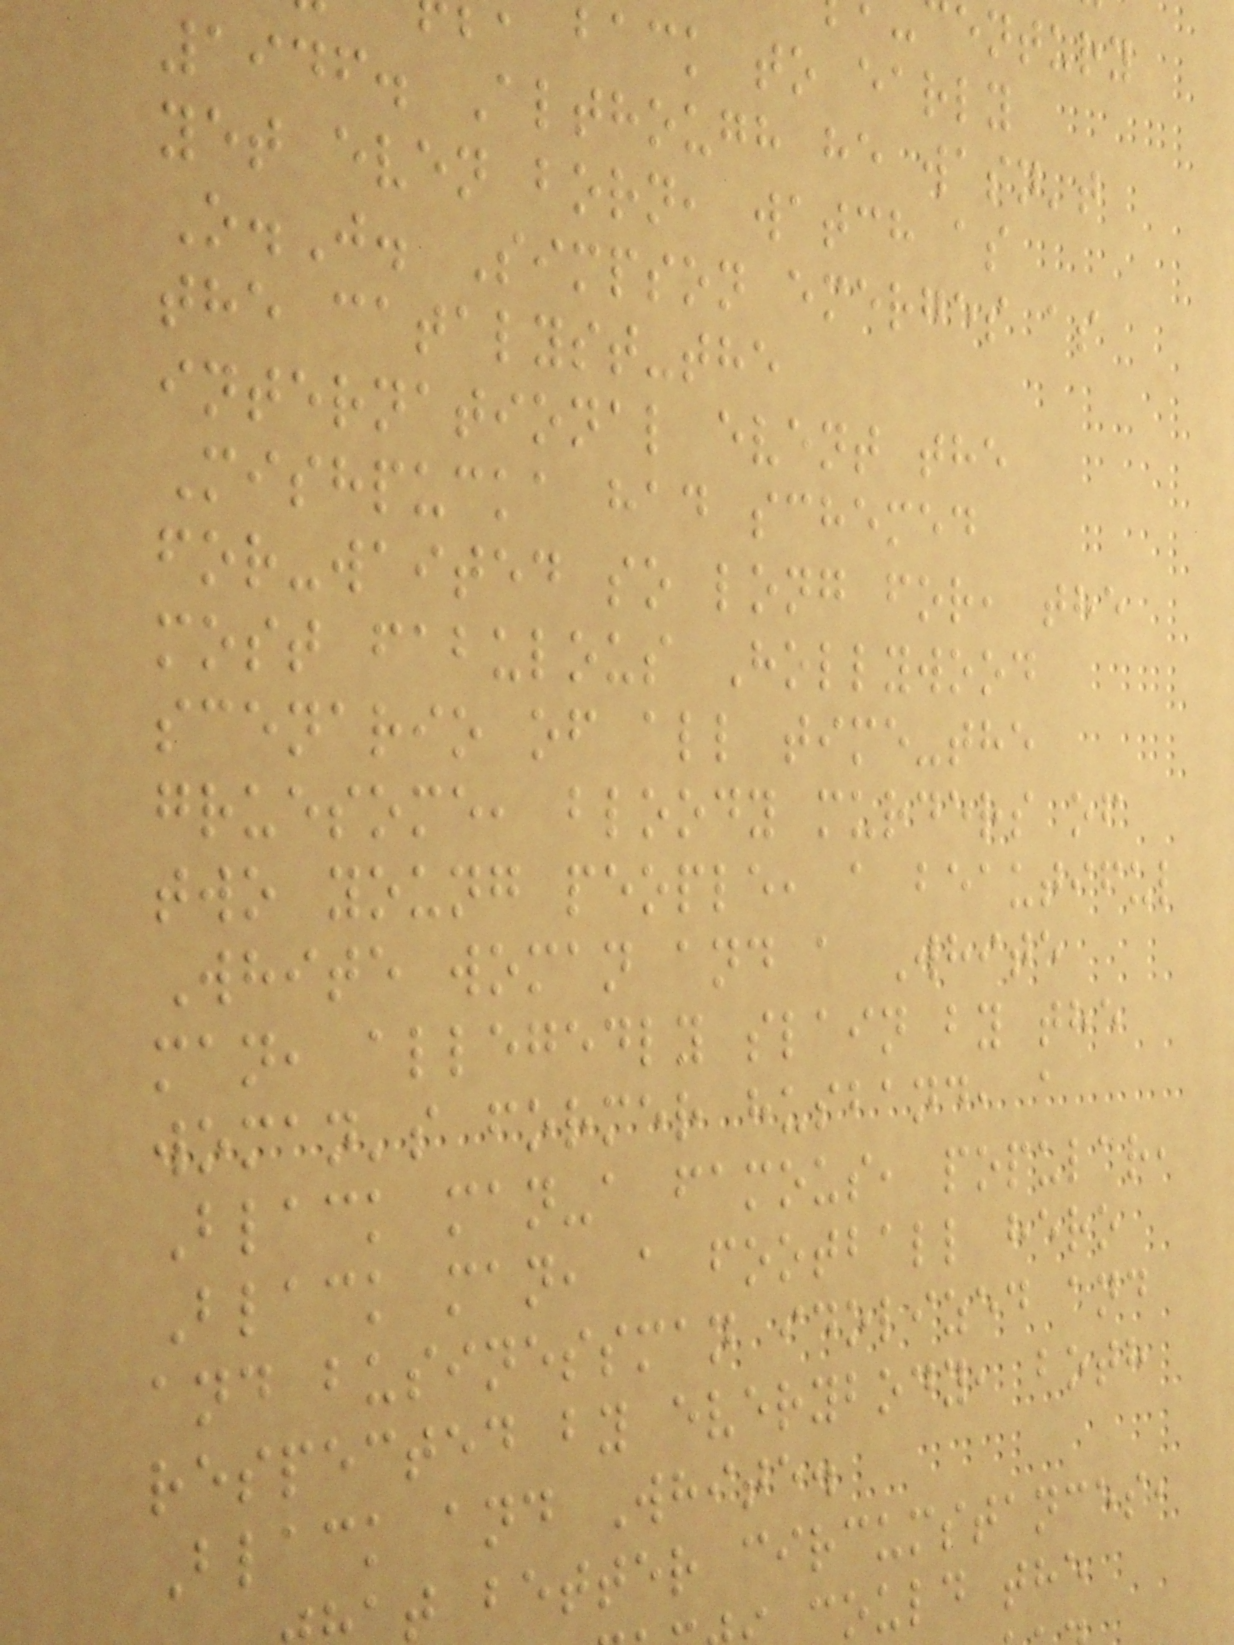back to early
1946. Although he wasn't
yet even born, watch as
O.J. Simpson emerges as
the catalyst-the
international event the
Mishpucka had schemed
for-waited so long for, the
most fabulous Hollywood
scenario of all time-the
gruesome, bloody murders of
two young people, a beautiful
White woman and a White
man, allegedly slain by the
woman's former husband, a
Black man-a famous, popular,
Black man, a football hero
and businessman idolized and
respected by everybody, both
Black and White.
t better circumstances,
ould the
